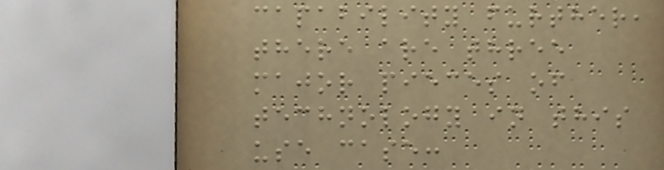capability further,
there are three
major pieces of
technology in this
use case:
